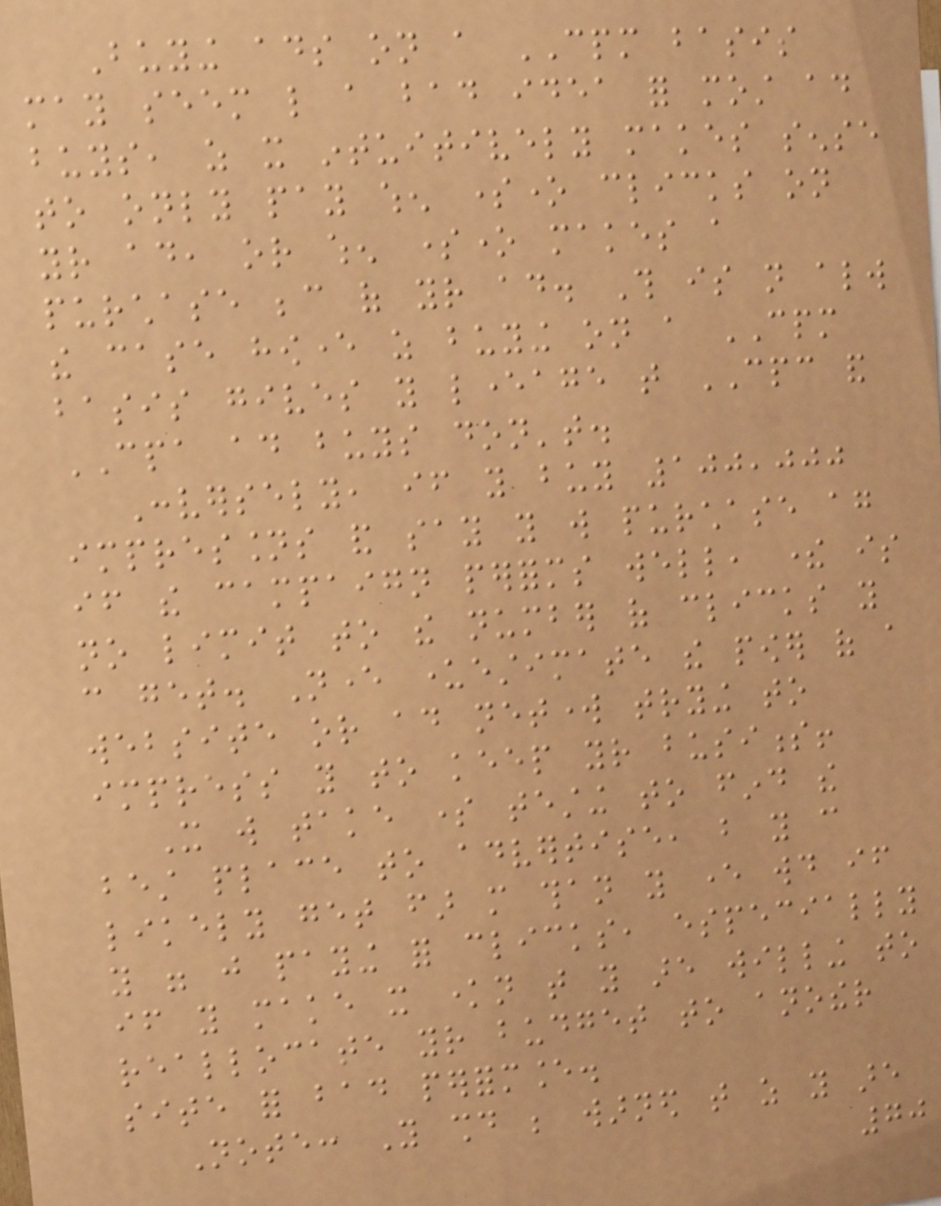Buying ads on a CPM basis
may seem like a bad idea for most ad
buys, as it intuitively makes sense
to only pay when someone clicks on
your ad, or when someone makes a
purchase because of your ad. This is not always
the case however as buying on a CPM
basis gives you leverage that CPC and
CPA ad buys don't.
Conversely, if you buy 100,000
impressions and say you will purchase again
if the campaign performs well, there is
no limit to the number of clicks you
can get. Never underestimate the power of a
website or ad network trying to
impress you to keep your business!
It will take some testing to find the
best place to advertise, but you can
likely get far more than you ever would if
you were just paying for clicks, especially
if you make it known that you are willing to
reallocate your budget to another
site for bad performance.
Note: You should be warned that as you are
70
